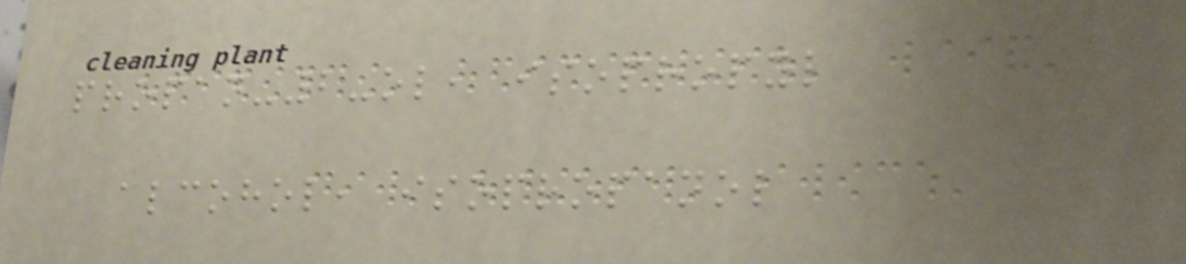propan-2-ol, isopropyl
alcohol, isopropanol
